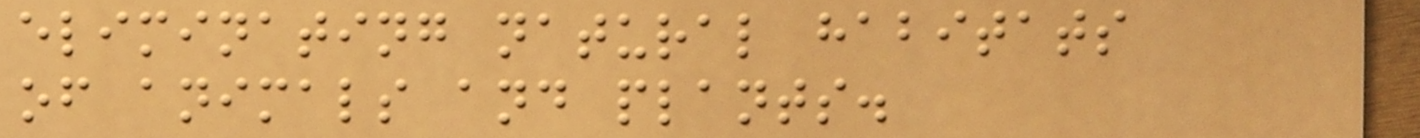eliminating natural habitats
of animals and plants.
